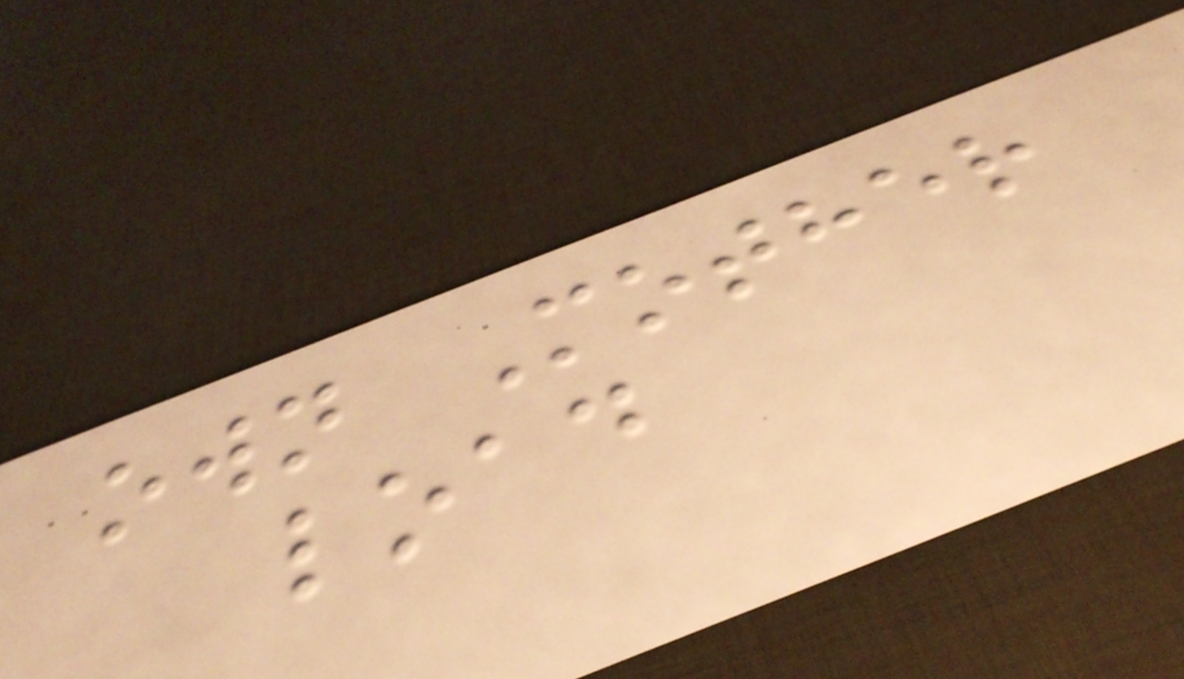own Mother
load
